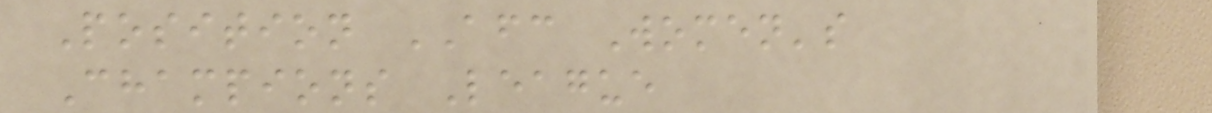Position AFC Women's
Champions League
